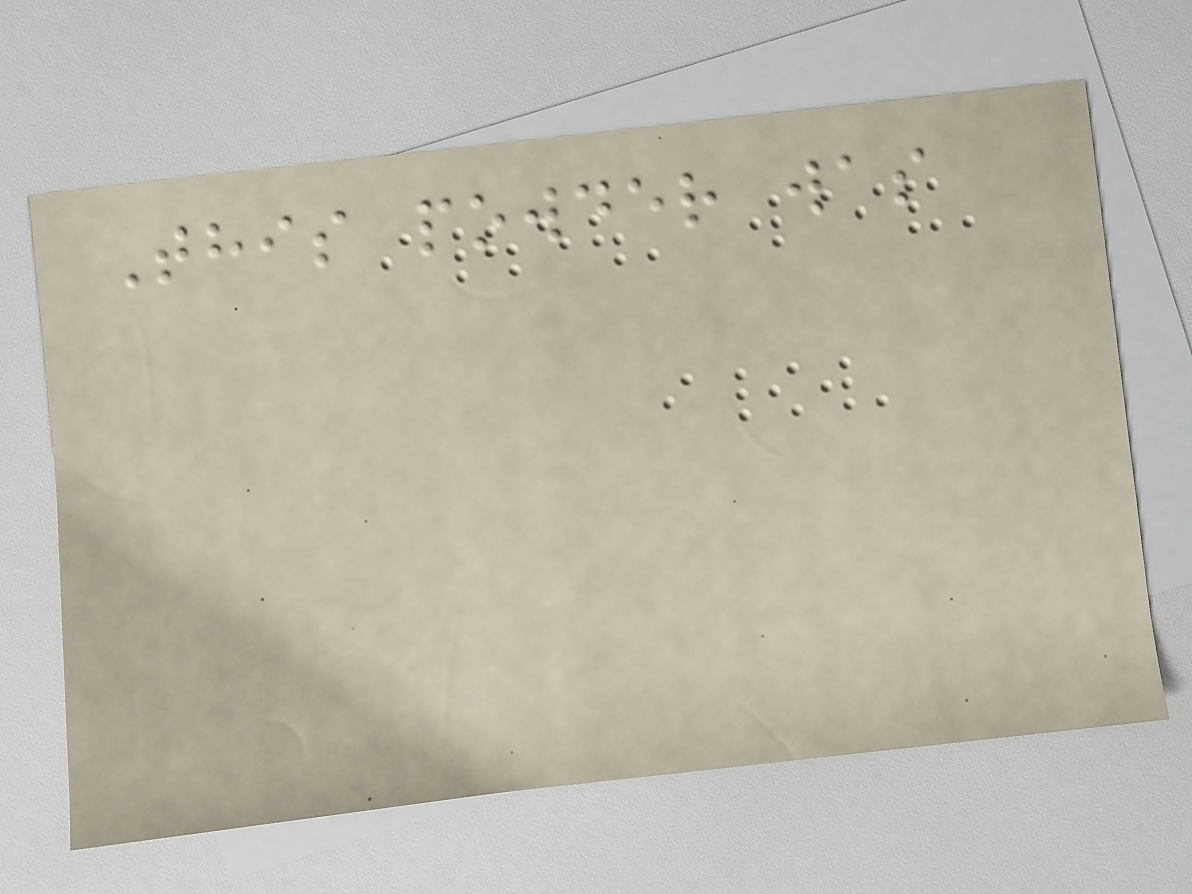This powder was
